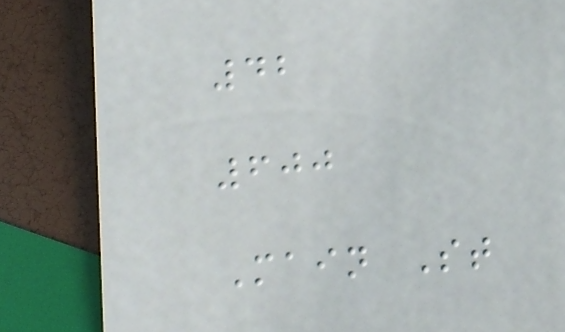42
600
Main St
